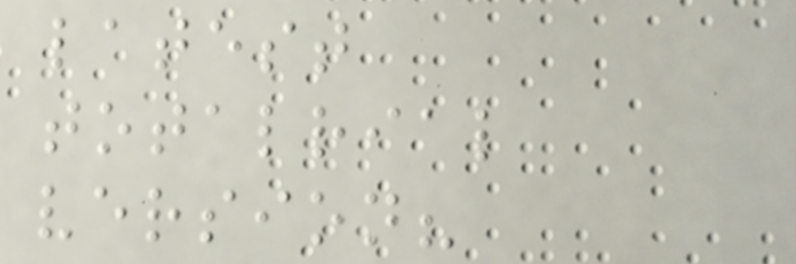latest
totalrial
version?
